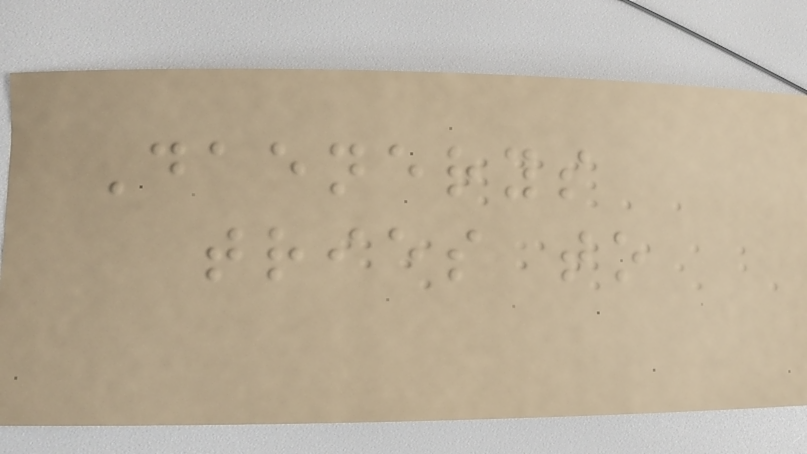Daenerys
tries to
